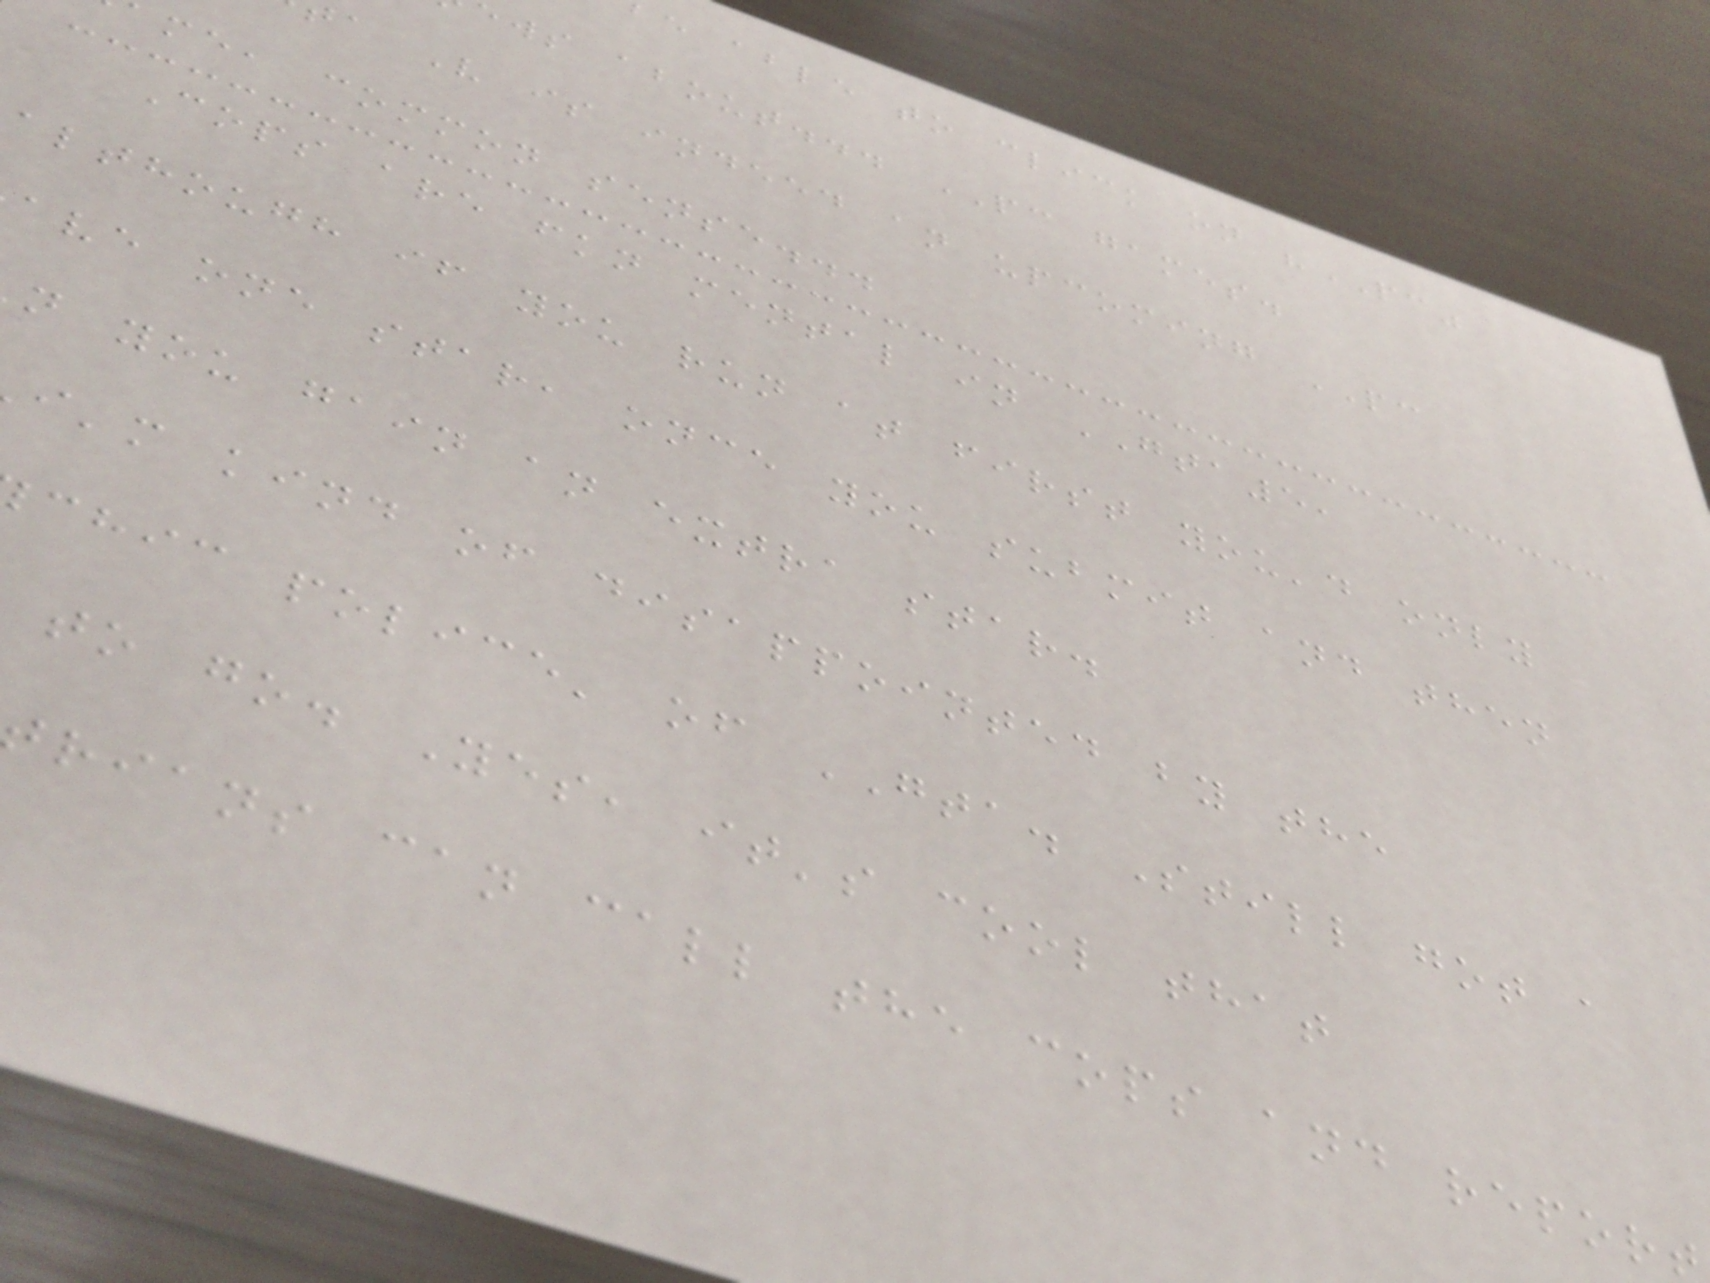e able to click on "PC"
ws about... PC games.
a V is indeed an upcoming PC
me, common sense...
Cops are fkn mental in GTA5,
although if you run at first you'd only
ave one star, once you submit and then
n you gain an extra star.
i'm kind of disappointed by the
chic police' of GTA. Still got a
to go. Yes, it's cool that
rians can call the cops and repor
